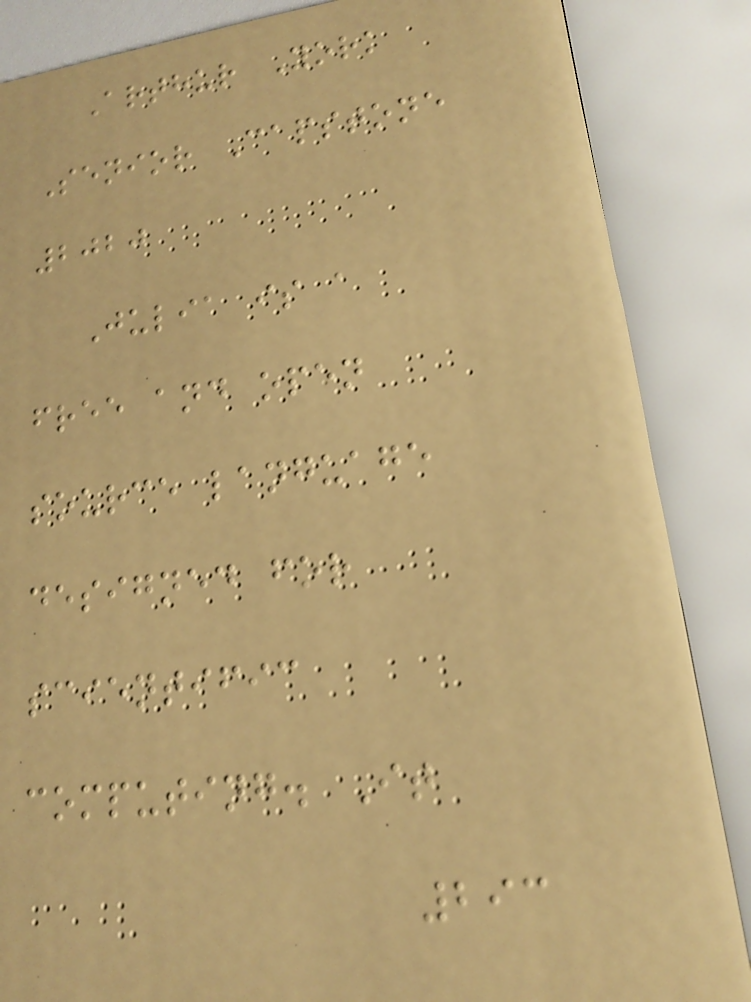Arthur York
Senior Capstone
2020
Julia is a
free and open
source language
designed for
scientific
computing. It
293
